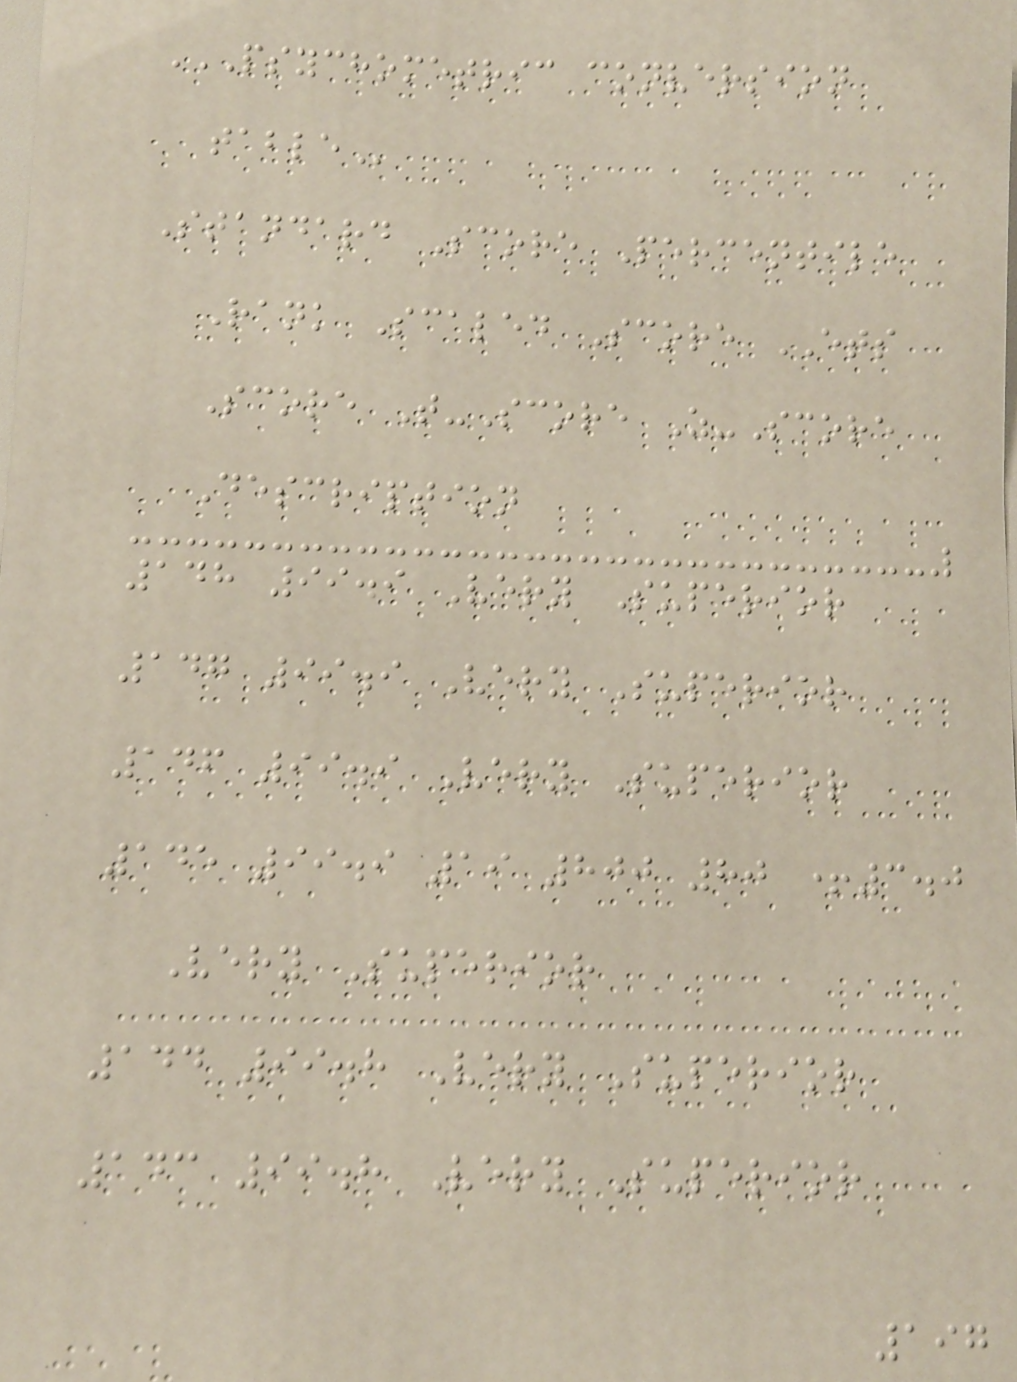PSYCHOMETRIC CONVERSION
TABLE
Standard Score Percentile
Rank Scaled Score ETS
Score T-Score Z-Score
Description
148 99.9 Very Superior
147 99.9 Very Superior
146 99.9 Very Superior
145 99.9 19 800 80 +3.0
Very Superior
144 99.8 Very Superior
143 99.8 Very Superior
197
